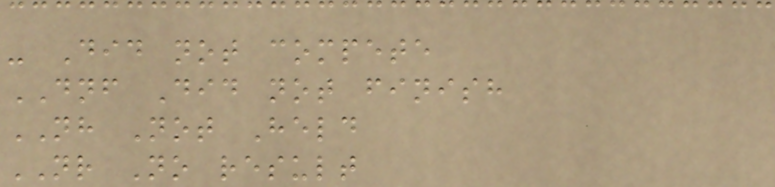- Did not compete
DNF Did not finish
NH Not Held
NR No result
